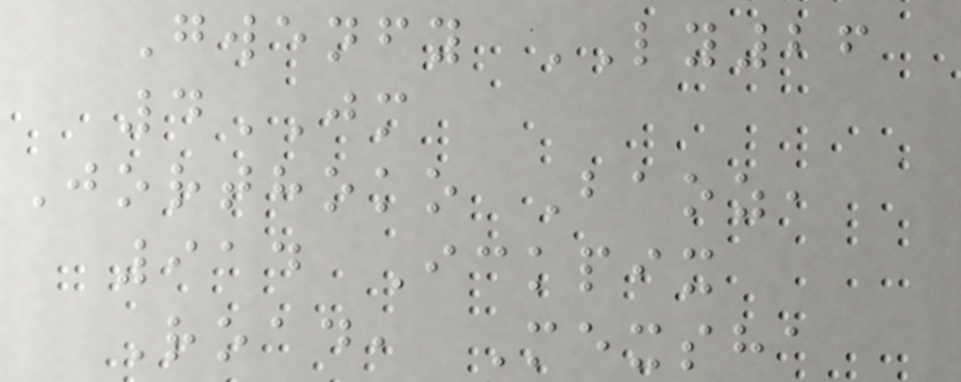Gwenfy LY26
4JM
Jorthoko Baoz,
914 Ickpix
Road, Mexsha
